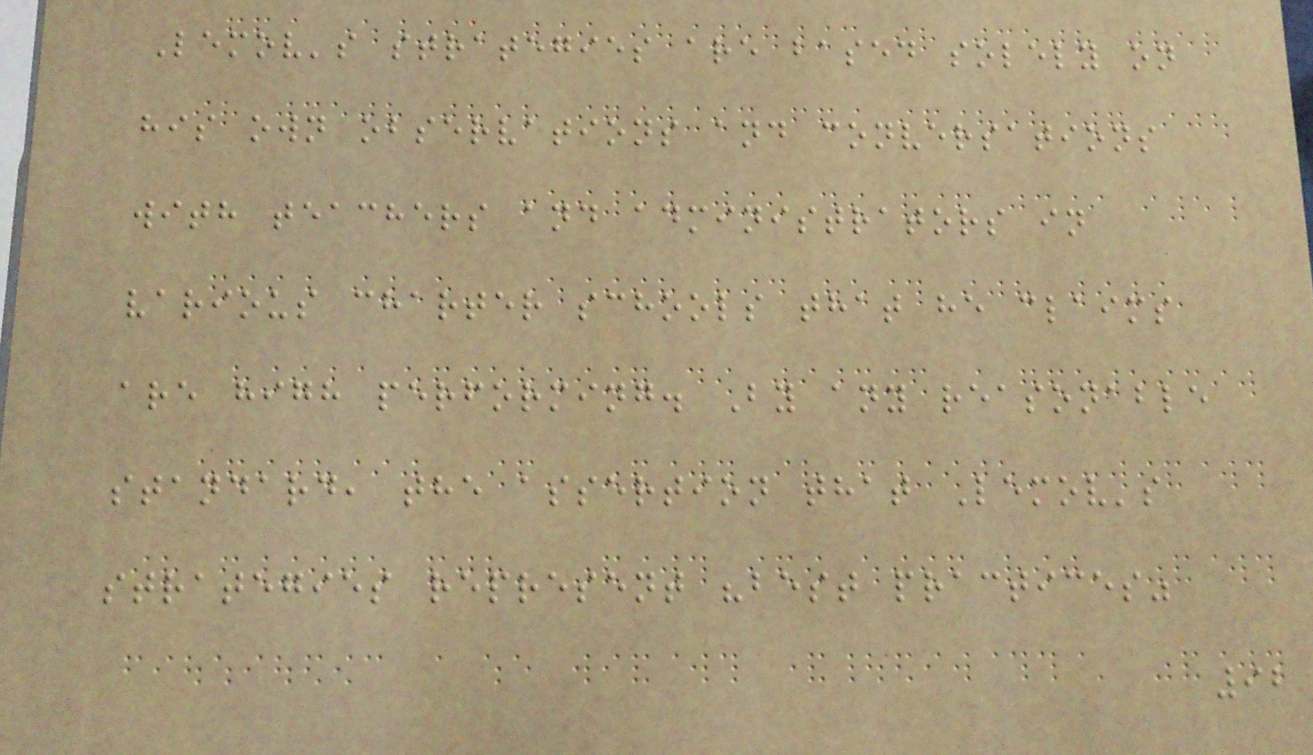Lemov's strategies are based solely on
his own observations and conversations
with teachers and administrators in
various charter schools that he claims
are high performing. By any reasonable
standard, the assertion that Lemov's
strategies represent "best practices"
92
